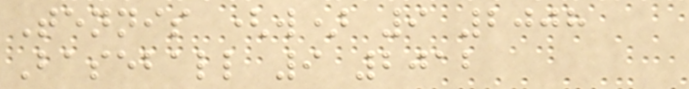Tennis (w) 9 2008
Baseball 9 2012
